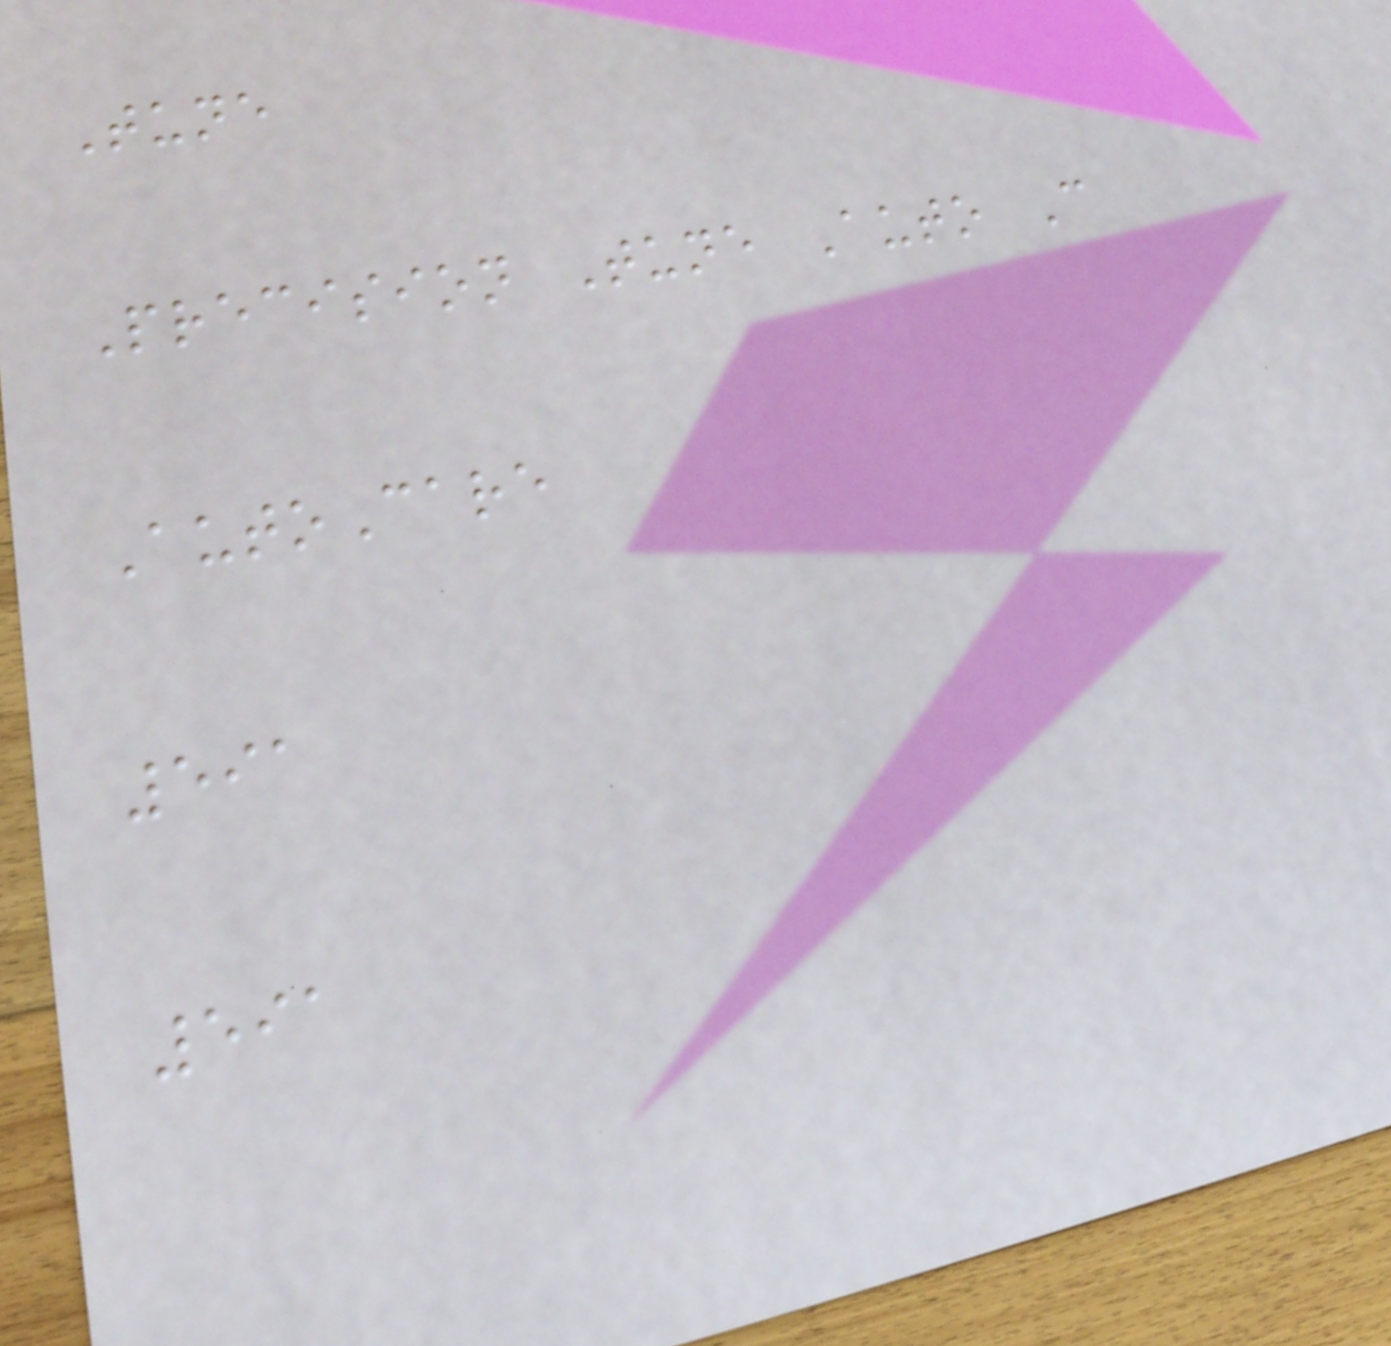Tune
Precision Tune Auto C
AutoCare
591
591
